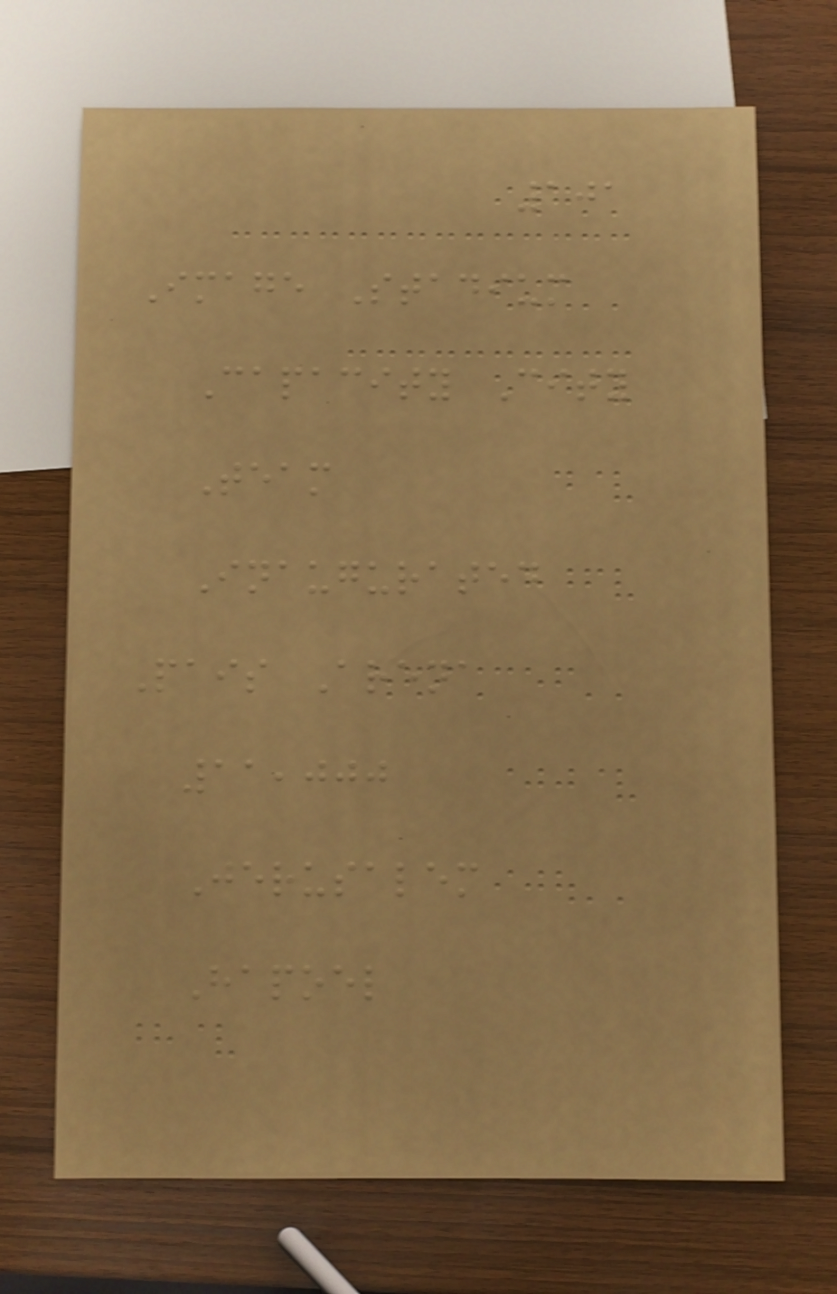101
Image Stadium
Capacity City
Team
Inaugurated
Pais Arena
11,000
Jerusalem
Hapoel
